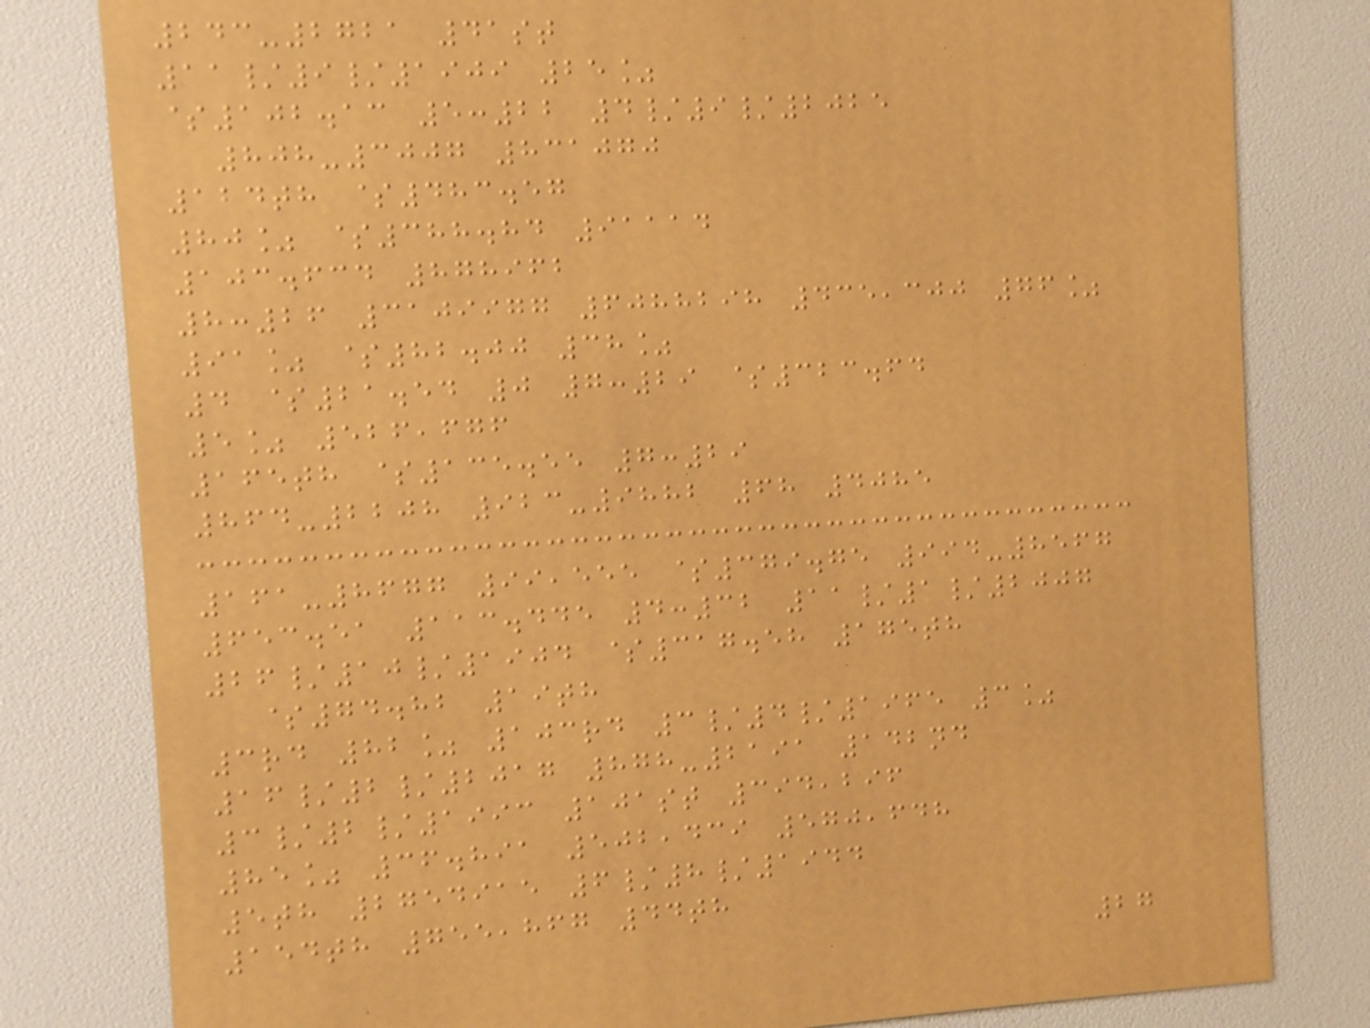243-2721 41st
11/9/1909 25%
$102.13 5:22 4/9/2025
808-3007 831070
124th $483.57
80% $388.84 91114
103.634 878962
8:26 3109977 6088298 435,300 76%
91% $82.00 38%
4 $21.54 0 7:29 $323.64
5% 526,676
165th $135.55 7:29
864-2208 923-9882 68 4085
161-8677 99,555 $379.75 994-8567
653.51 113.445 4:32 11/1/2007
26/10/1904 $317.58 175th
$74.82 19th
3rd 82% 103rd 3/4/1965 3%
16/2/2017 878-2191 142nd
3/2/1993 101st 394,296
85% 36.891 502,439 570,648
5th 2754915 6/8/1944
154th 755,867 44th
27
